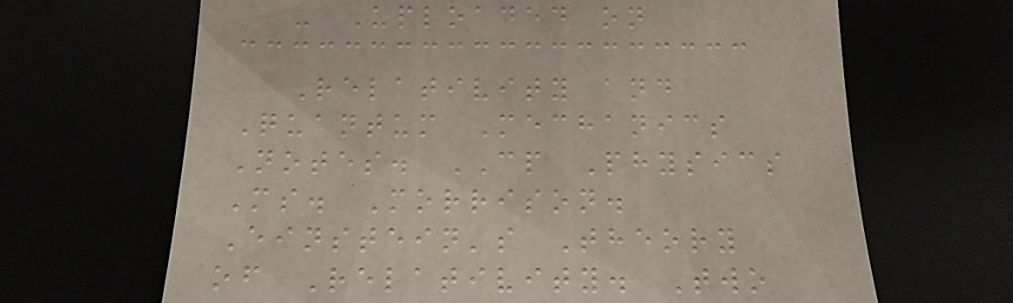- Uploaded on
Relativity and
Quantum Mechanics
Notes. CP Physics
Ms. Morrison.
Einstein's Theory
of Relativity. Two
